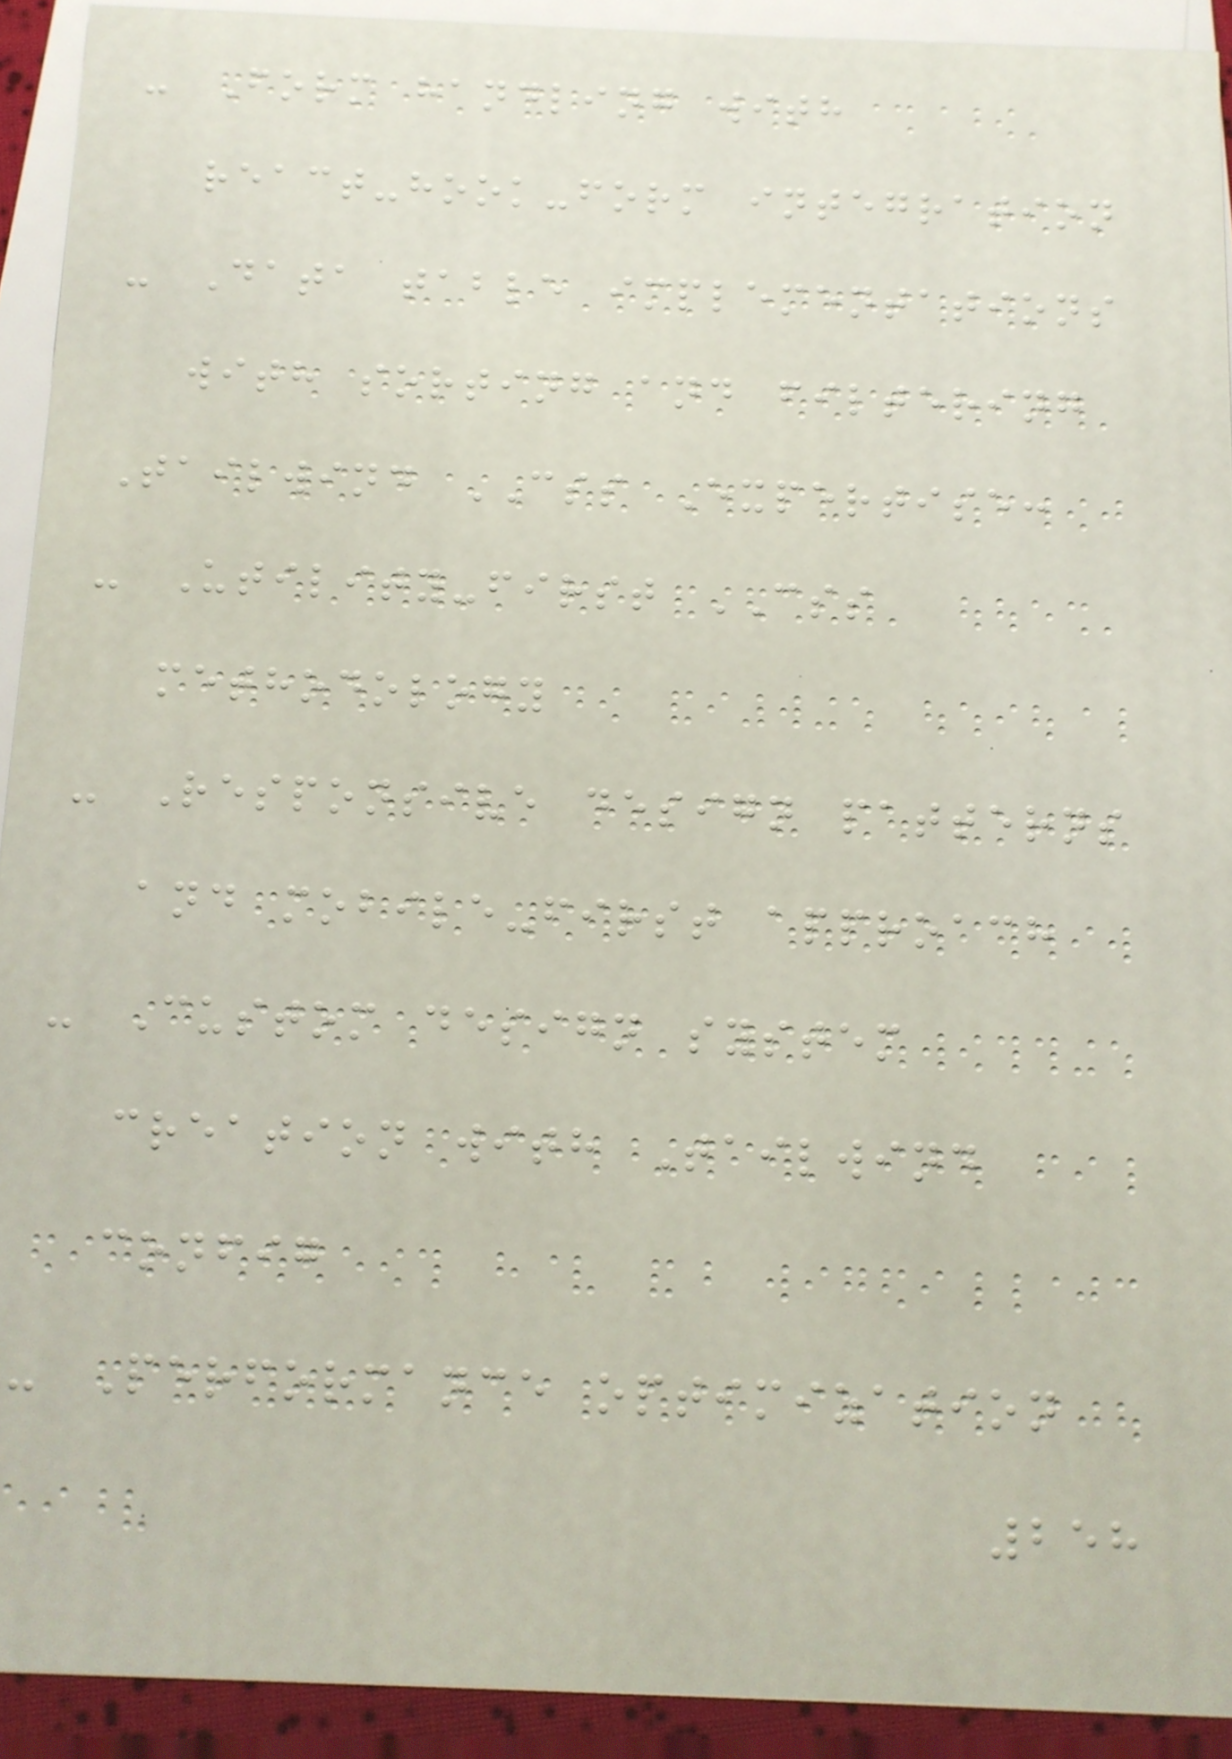- Form handling with
react-hook-form integration
- Data table implementations
with sorting and filtering
Tailwind CSS Expertise:
- Utility-first CSS
methodology
- Responsive design patterns
and mobile-first approach
- Custom design system
creation with Tailwind
config
- Performance optimization
258
